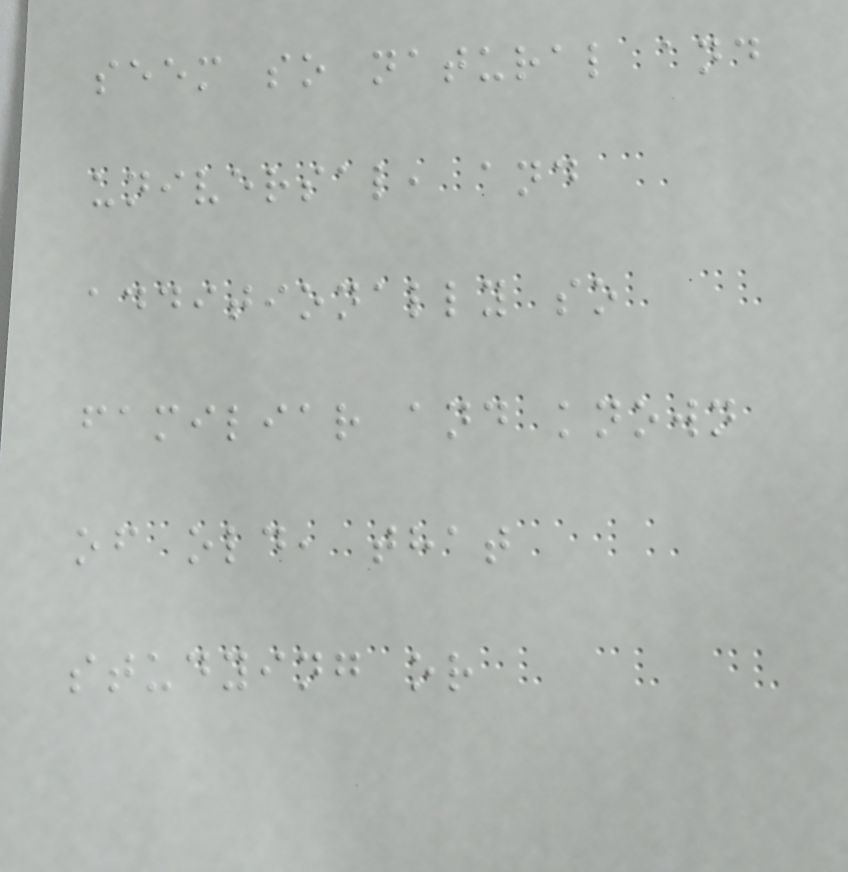seem so natural and
universal, and
additionally so
familiar and known
of old, that
studying or
